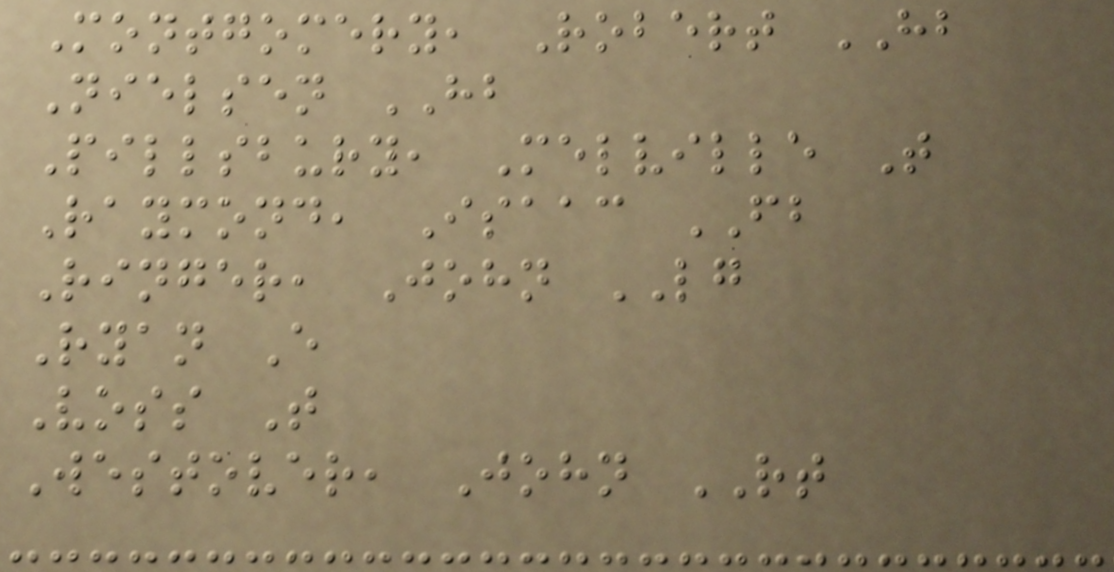Montgomery, Robert HB
Nielsen HB
Pillsbury, Melville T
Raymond, Isaac FB
Ringer, John LG
Ryan E
Voss T
Westover, John RT
